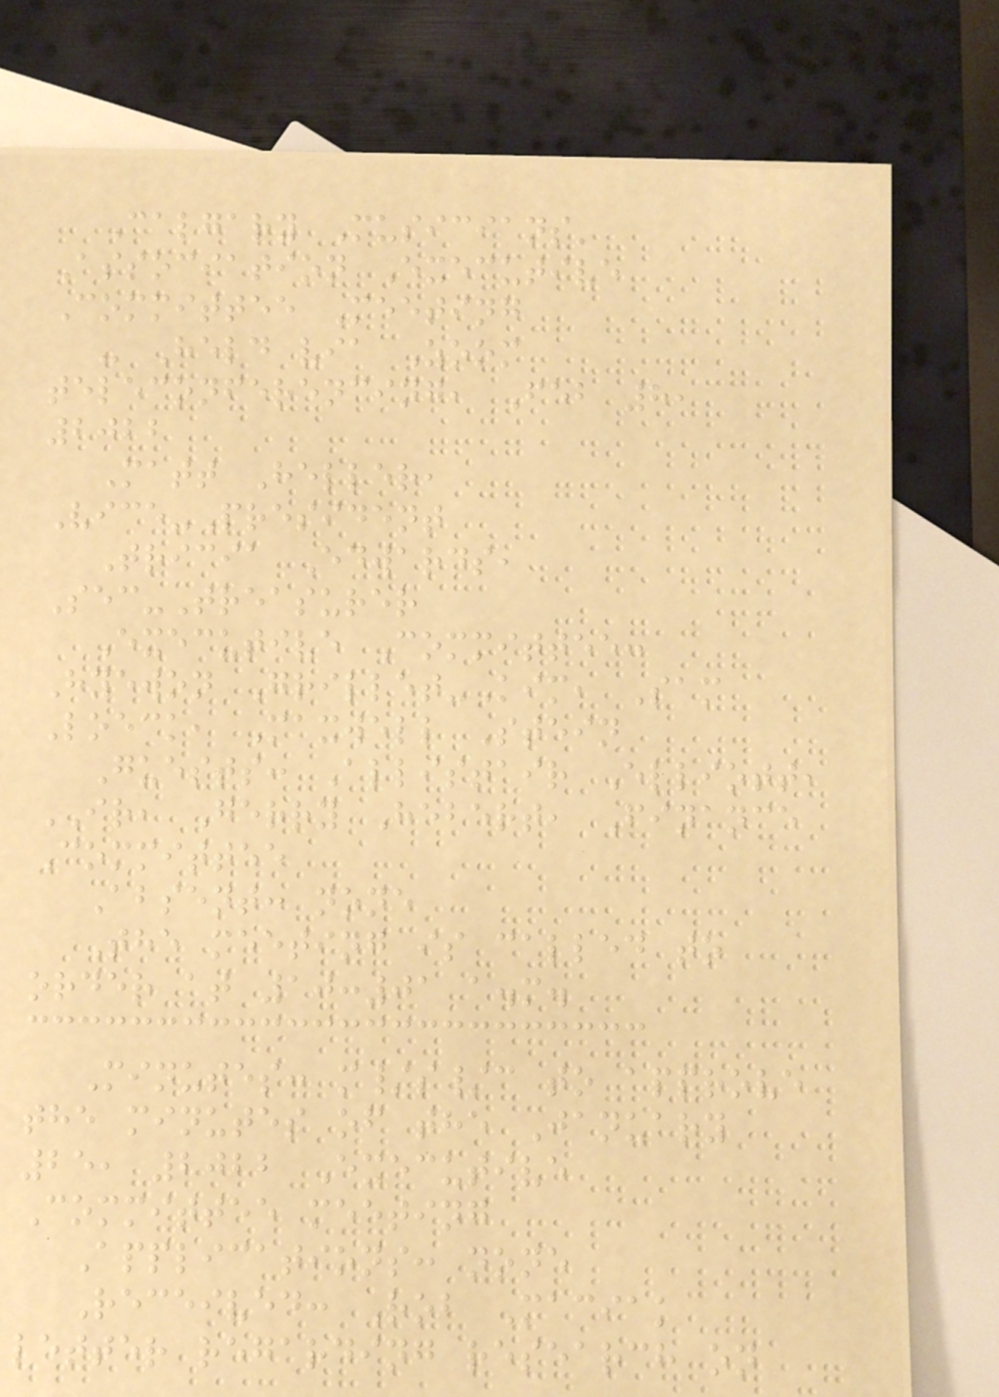Calgary Musicians'
Association Executive
Committee Meeting
- Held via Zoom
teleconferencing, Feb 8,
2022
Matt Heller,
Vice-President
Tricia Edwards,
Sec-Treasurer
Executive Committee:
Hyewon Grillet-Kim, Sam
Loeck, Maxwell Stein
Guests: Allistair Elliott,
IR, Gerry Hebert, Finance
Committee
Absent: none
The meeting is called to
order at 10:01 a.m.
Minutes: m/s/c to approve
the minutes of the January
25, 2022 Executive
Committee meeting
Applications: none
Received: Rob Maciak
letter regarding research on
